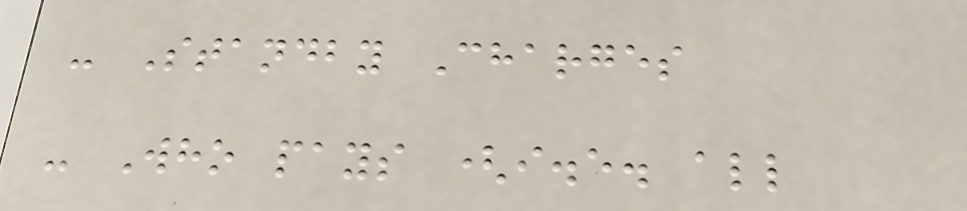- Standby Charges
- Who pays (i.e. all
